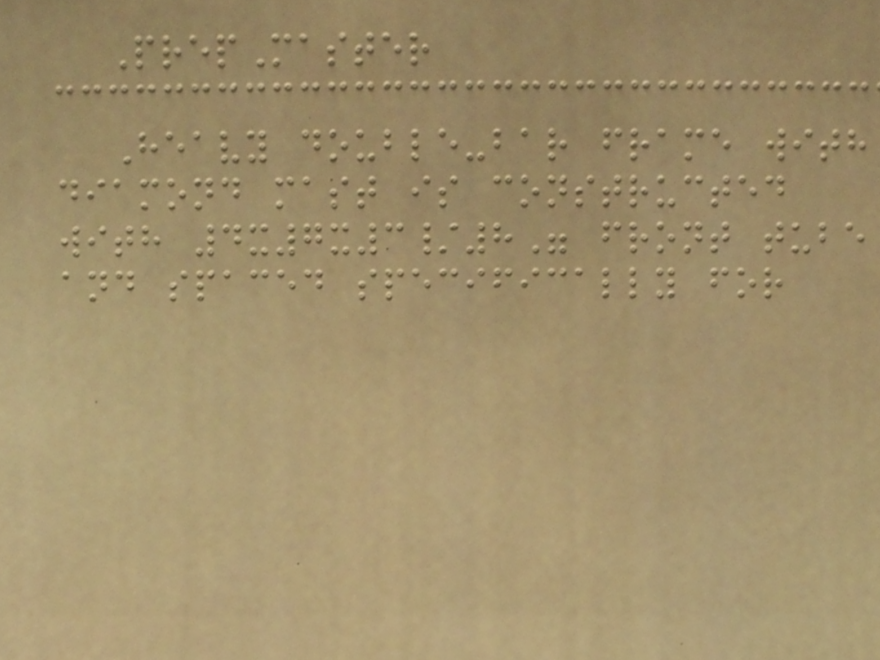PrepMaster
Heavy double-bar frame with
diamond mast is constructed
with 4x7x3/8" front tube
and spaced specifically for
